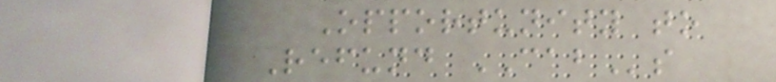Opportunity to
Refund CABs
